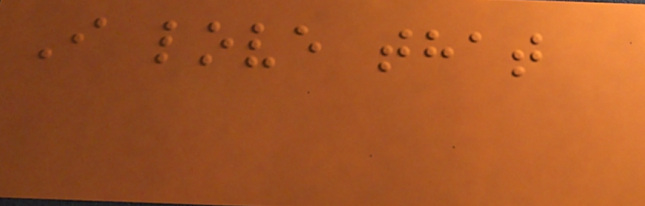I love that
